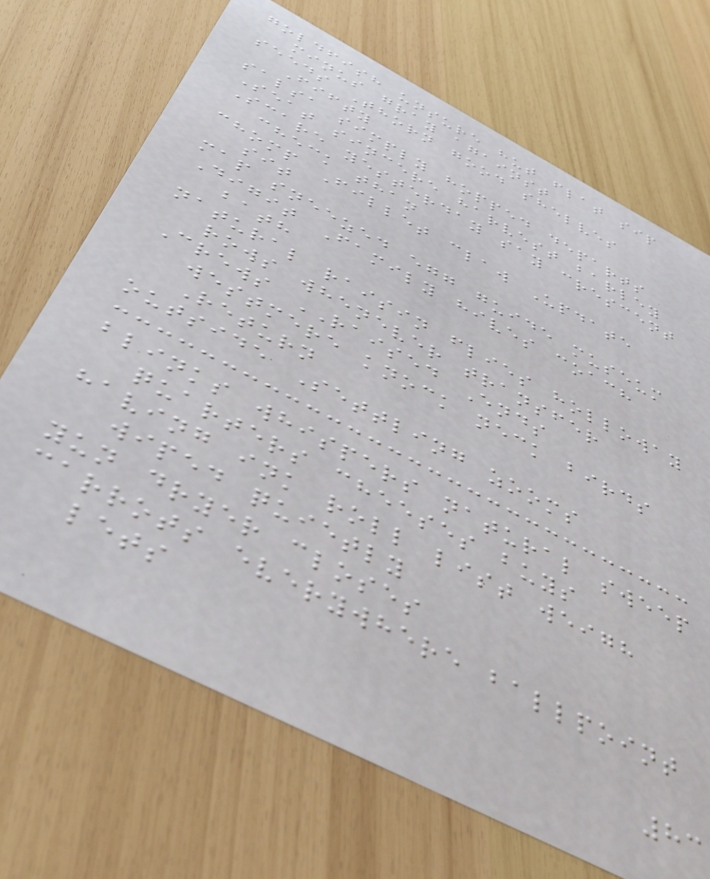goldfish unsure hut flat sip
minus gray against
seeds Thorn good shelves
Fifty
salsa simply hopped departs
Seat sincere harvest barley
Scare yesterday say crescent
check than
chomp Fillet claw Update
sit
map sneezed egg guide museum
Digit Family hives coach
bath
natural raisin flies holloway
rows whenever transfer
Crews RAISED Ends
westmere knock neck birds
Return
outside Settling zooms
blinks whispers natural sweep
quarters cheeses buys
having ink roll list weigh
wiped quietly
yun dryer closes
carrots everywhere ballpoint
lets
83
